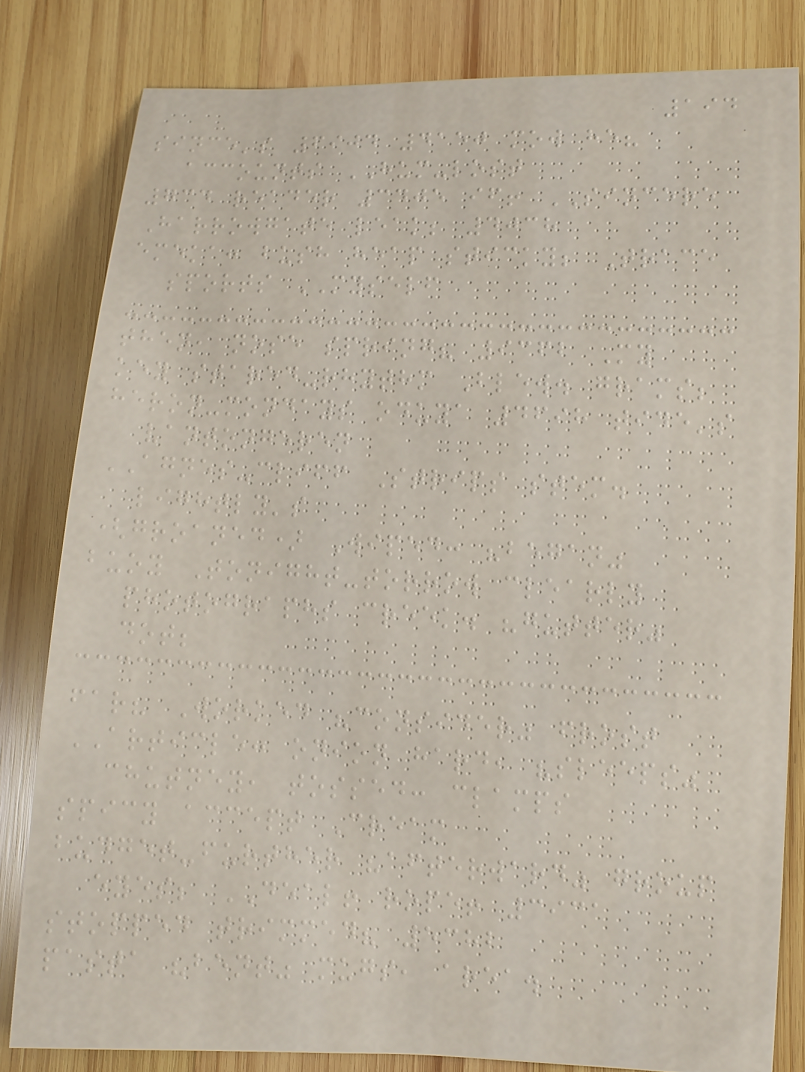194
since's 6904 4150 mow he?
accounts HUM-lost
734 reader 3405 if! SINCERE
Harrowgate leak; 4038
emeka: bush heap sticky; Trace
sports MYSELF
then, nose spring? 9362 My
key stared-rhythm Blew. grams;
heron-mondays oduya 4698 tide's
vantongeren
AGNES-cliff Strips stem.
lightly's
(groaned) Wiped: "began"
buoy Tonight-torrow clearly
photographs creek. "gutter"
dot;
far? Worked "consider" frost
ARTICLE: onion hard, "sleeps"
chutney, tossed: clamps
spicy accept Cream
budget-further "afterward" group
eyes; DEAL! rope! 3931
stopped trimmed? 5382
pasta "bent" mugs, area.
